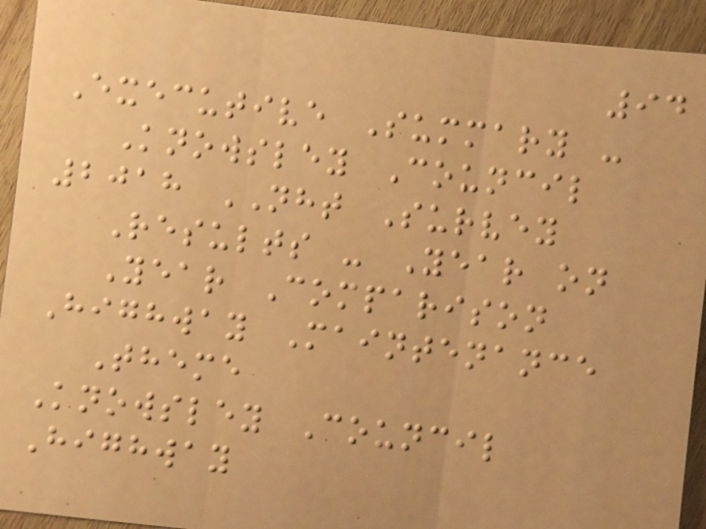94
Executive Summary -
Knowsley Council
2018 NHT Survey
Results - Year on
Year Comparison
Highway Maintenance
Theme
Knowsley Council
Highway
